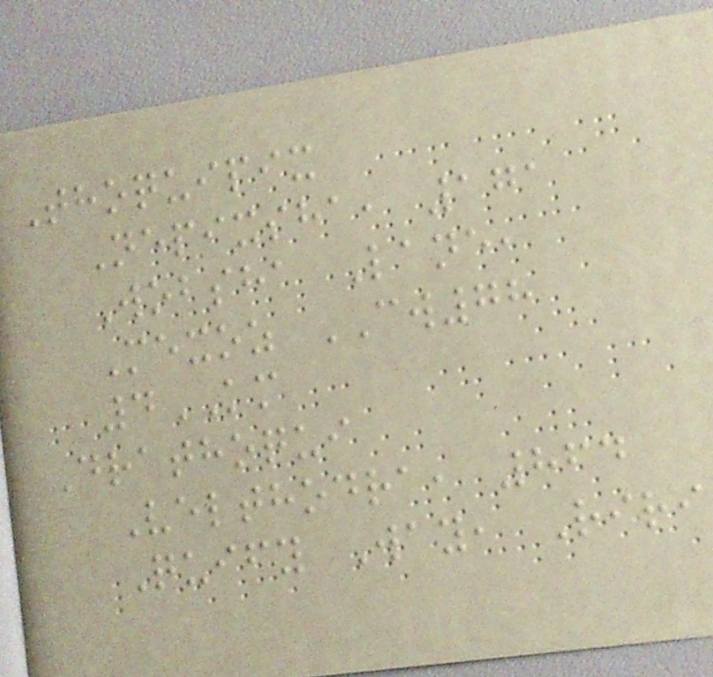Thoquipix
Nepixsha, 171
Wobsha Lane,
Mexoz CW78
4KM
Drathoqui
Velthodra, 864
Quify Way, Riri
